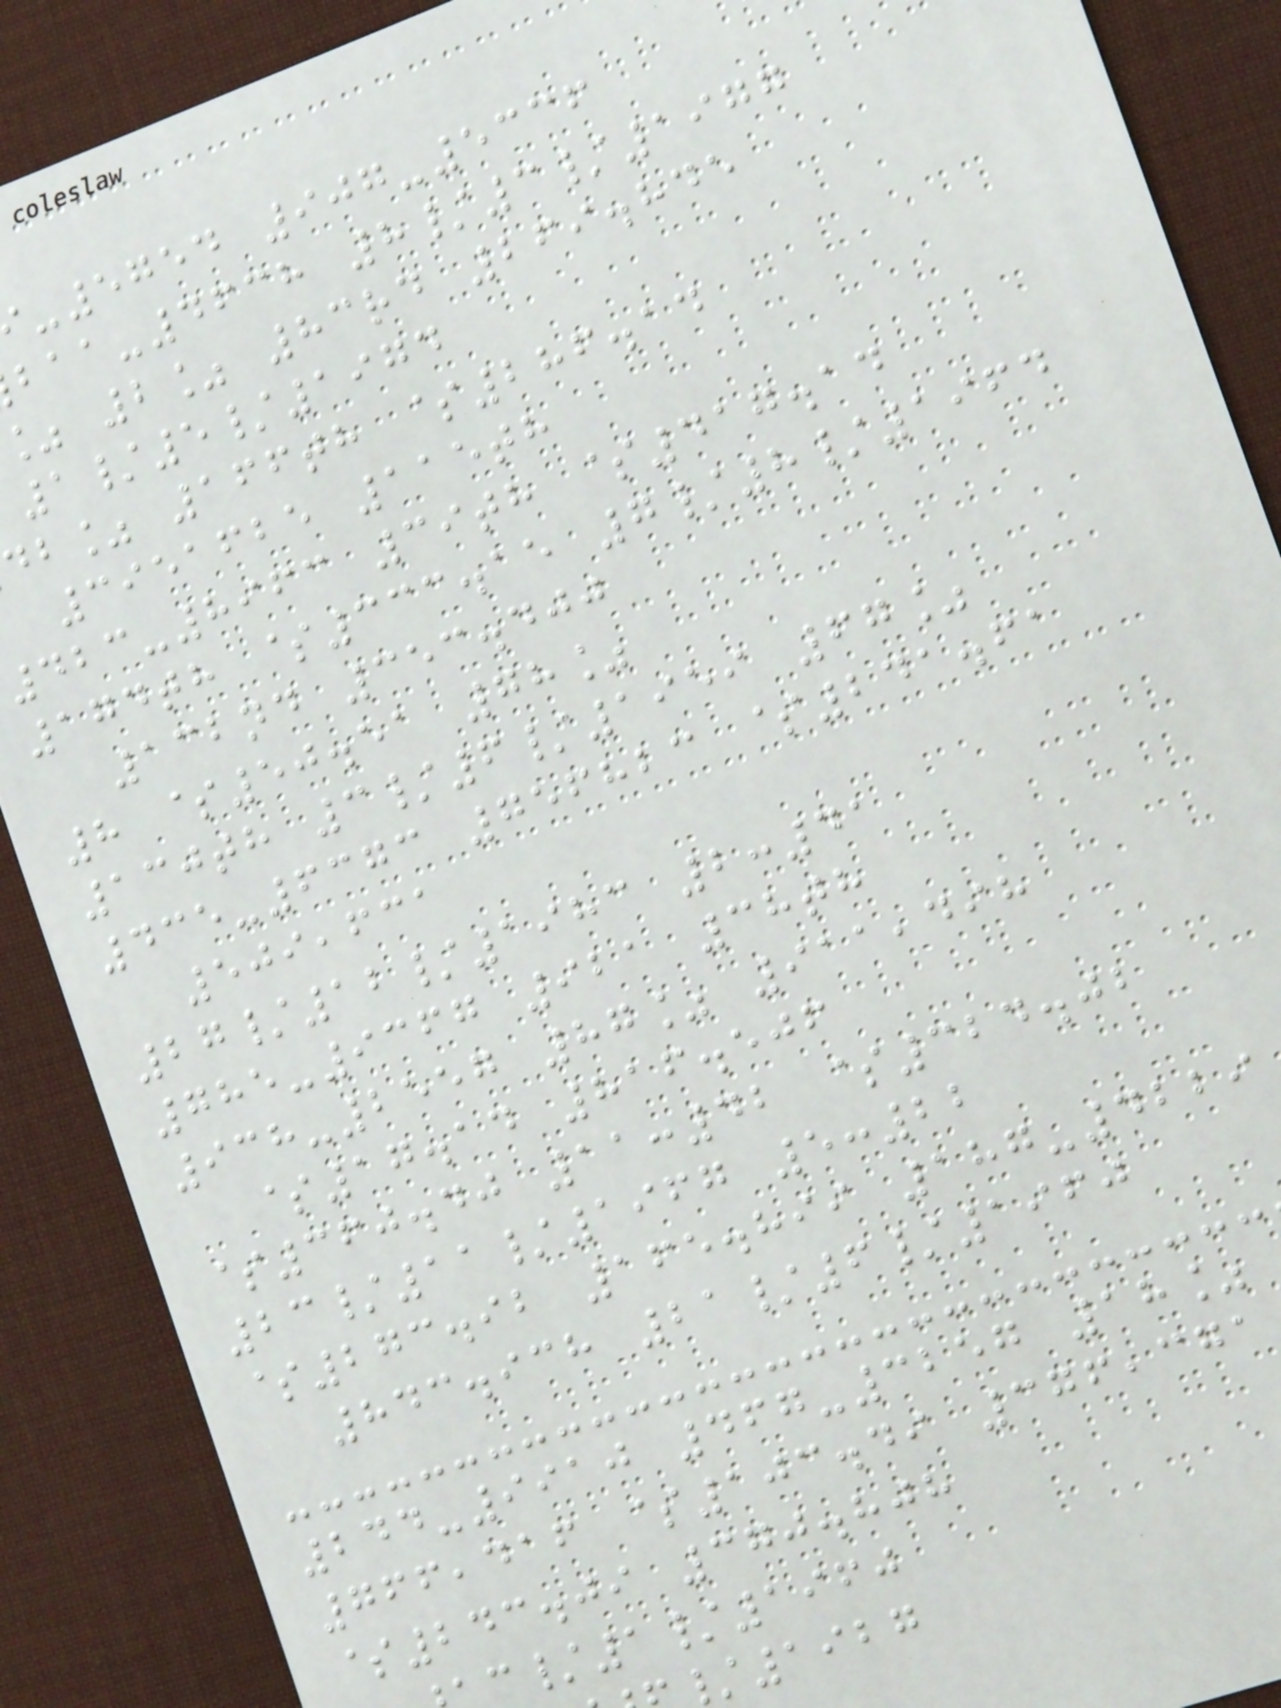-5754 907-5336
-4638 8/3/1977
2% 83rd 269.845
1/5/1974
db% 166th $286.14
3951625 115th
423-8963 39th $417.14
174th $333.15 7/8/1964
132nd 353.400
8 $50.51 78%
130th 3/6/1959 67%
435-6373 756823 $241.61
509,631
27/12/1983 2:41
785-9367 921 38th
938-2557 87% 911,498
$17.14 816.506
$360.40 11:42 $324.02
23/11/1967 5:22
$273.92 165.899 187-4229
843.938 21/6/1960
244-9910 467-3257 18%
766,416 $103.49 376,371
$243.09 370.808
/1/1960
1927
